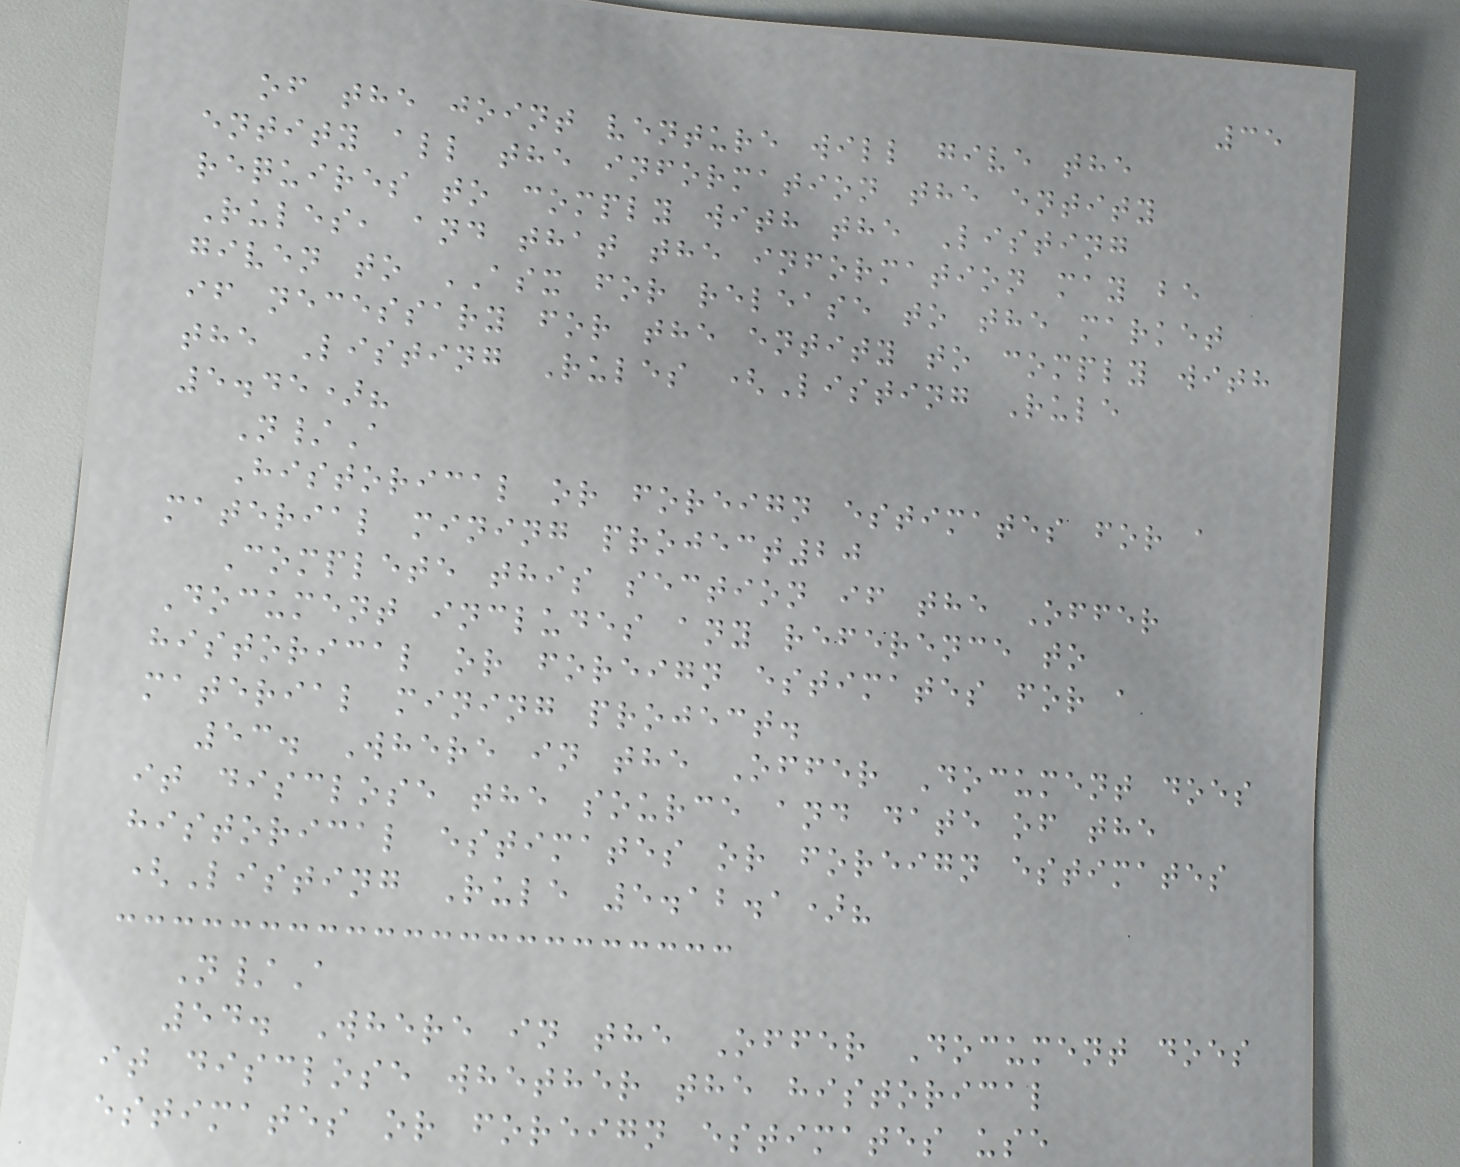35
of the joint venture will give the
entity all the information the entity
requires to comply with the Listing
Rules, and that the information may be
given to ASX for release to the market
if necessary for the entity to comply with
the Listing Rules (Listing Rule
5.45)?
N/A
Historical or foreign estimates for a
material mining project20
Complete this section if the Offer
Document includes any reference to
historical or foreign estimates for a
material mining project.
53. Where in the Offer Document does
it disclose the source and date of the
historical estimates or foreign estimates
(Listing Rule 5.12.1)?
N/A
54. Where in the Offer Document does
it disclose whether the historical
estimates or foreign estimates use
